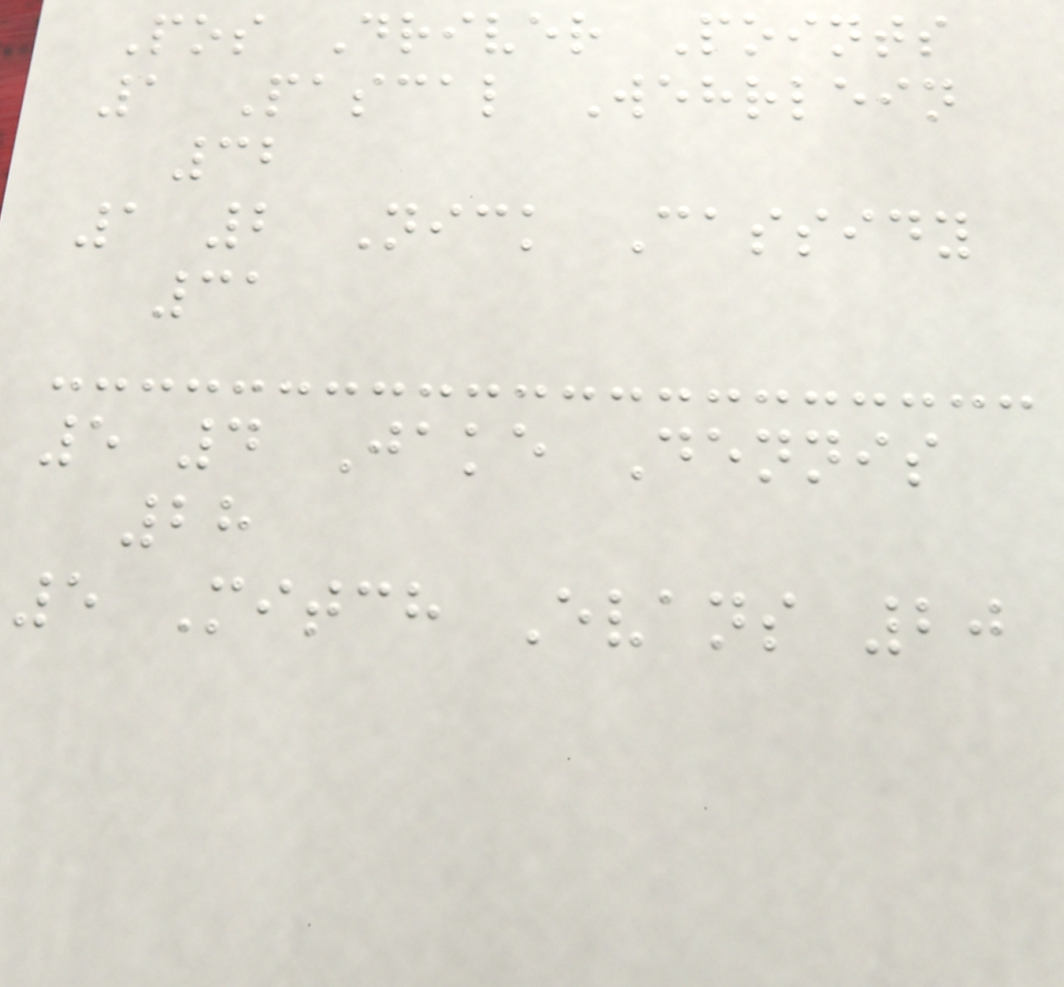Pos Driver Points
1 Pascal Wehrlein
32
1 2 Nick Cassidy
31
5 4 Jake Dennis
28
5 Mitch Evans 20
